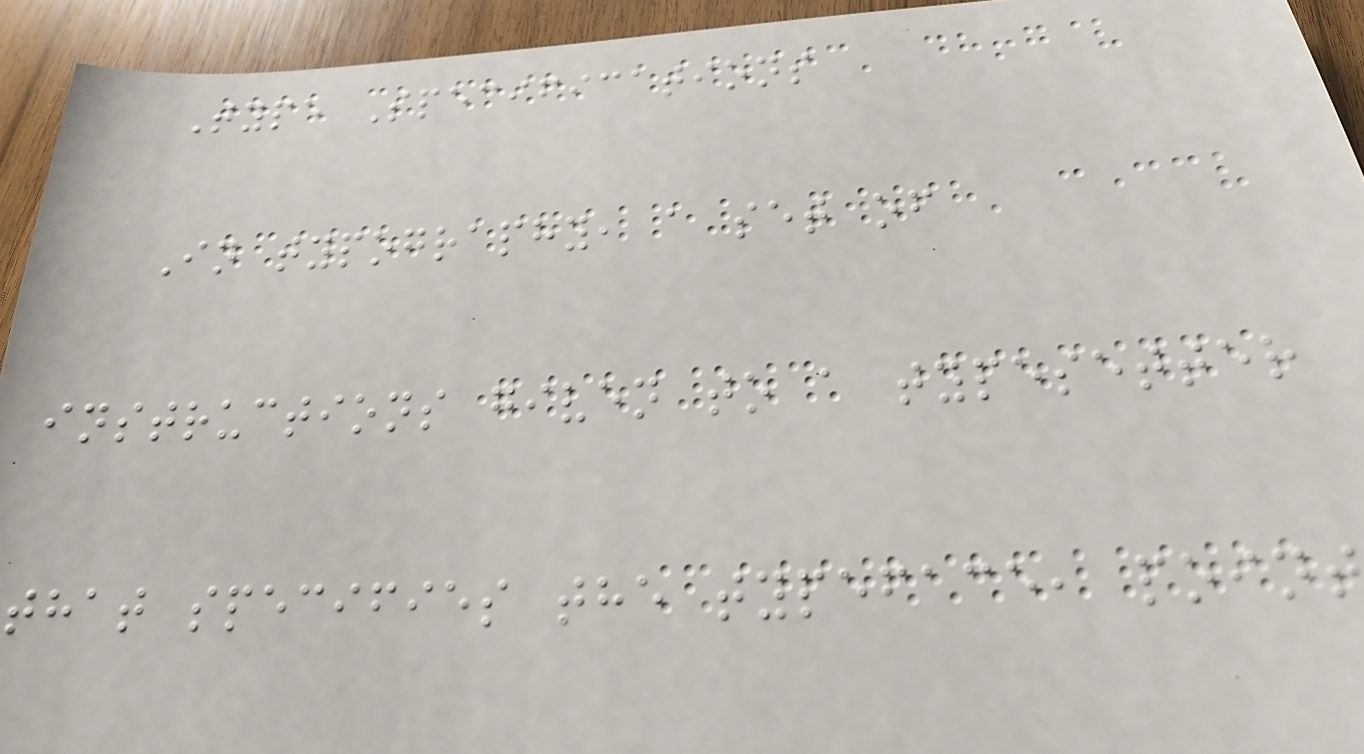Type Specifications
In typography, a set of
instructions given to a typesetter
that specifies the typeface, point
